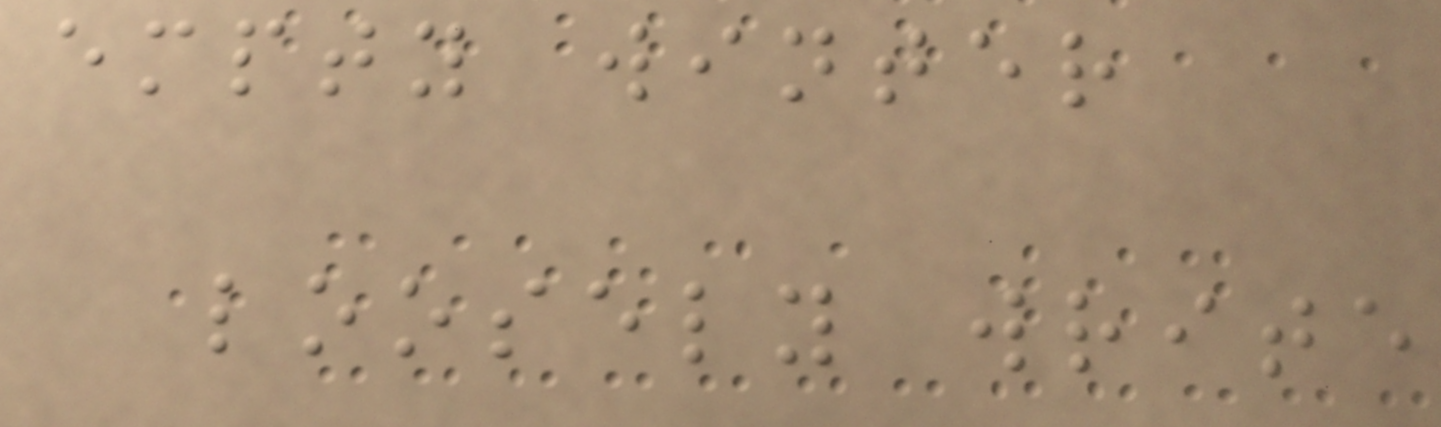empty winter
loosely write
